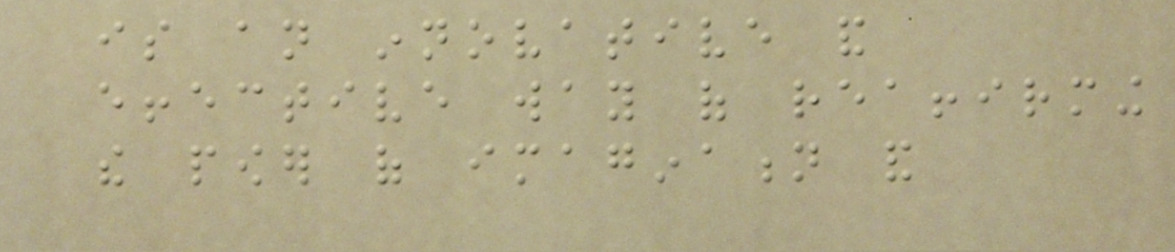is an innovative and
effective way of reaffirming
the power of imagination and
